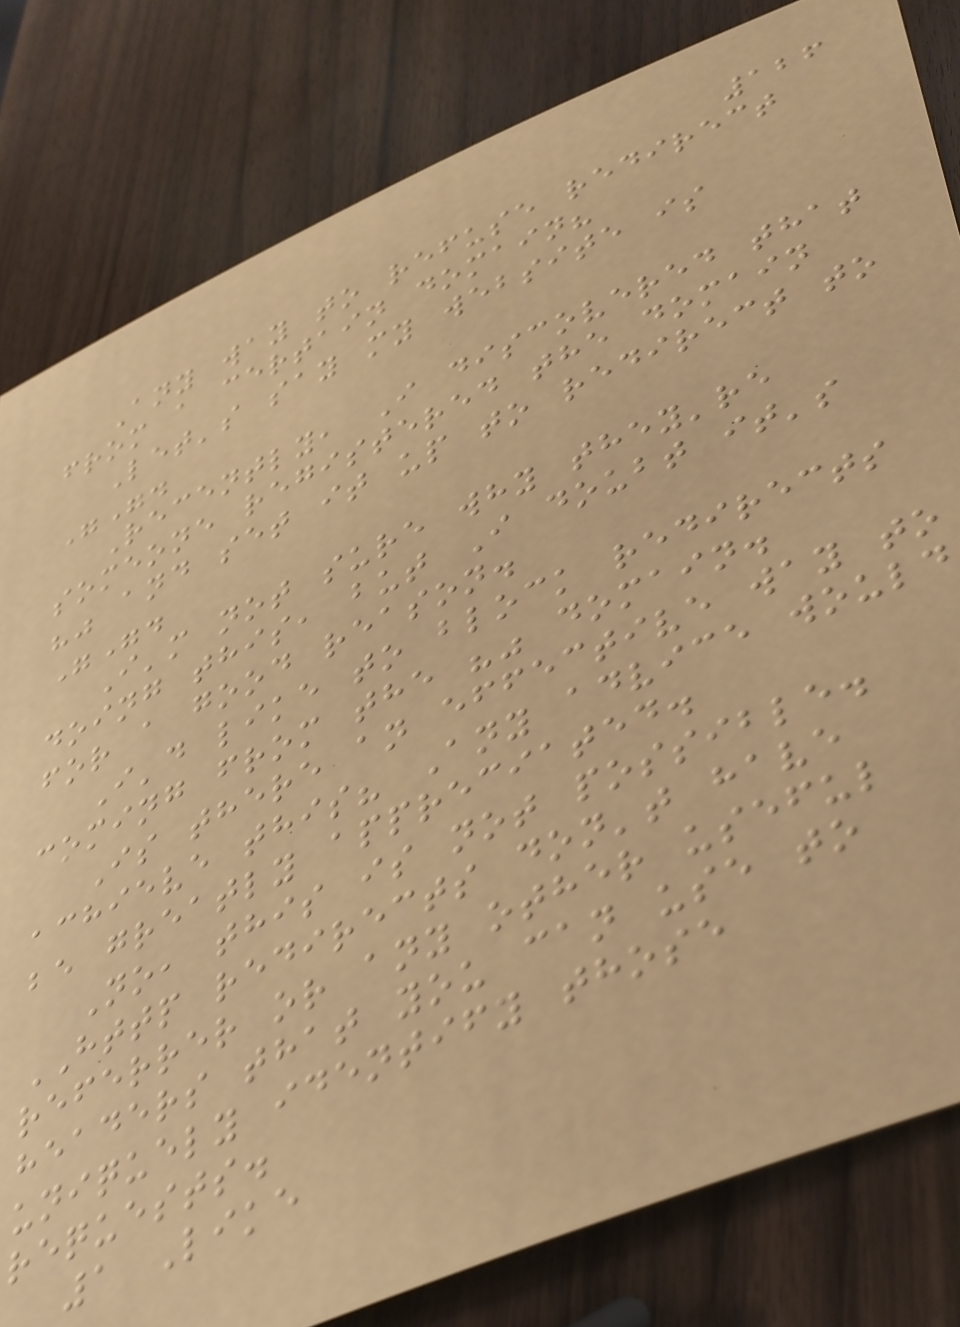126
Any way to refuse redirect
from a certain domain?
Let's say my website is
"".
Recently, I discovered that
someone registered the domain
"" and set it up to redirect to
"".
I'm not sure why they're
doing this, but I doubt it's
for a good reason.
I'd like to block redirects
coming from the "" domain.
Is there an effective way to
achieve this? Any advice would
be greatly appreciated.
No, this is not possible.
HTTP redirects don't have
referrer or any other useful
headers that you can use to
uniquely identify those
requests.
1 Like
